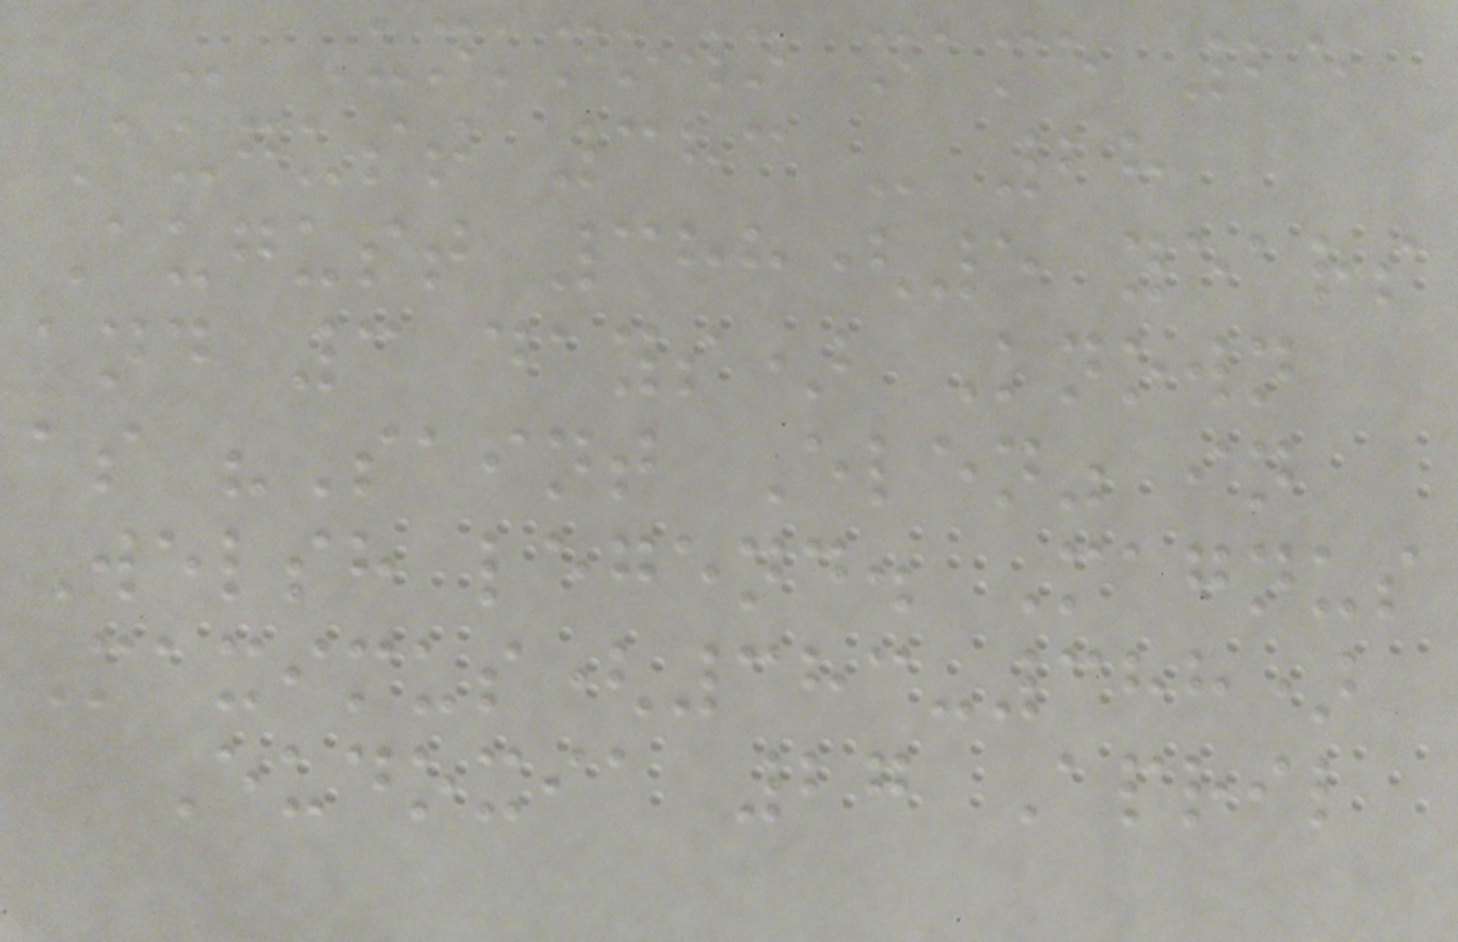- Unknown name 25
August 383 - 28
August 388(5 years
and 3 days) Known
as "Saint Elen" in
Welsh legend. Magnus
Maximus(383-388)
Eudoxia 27 April
